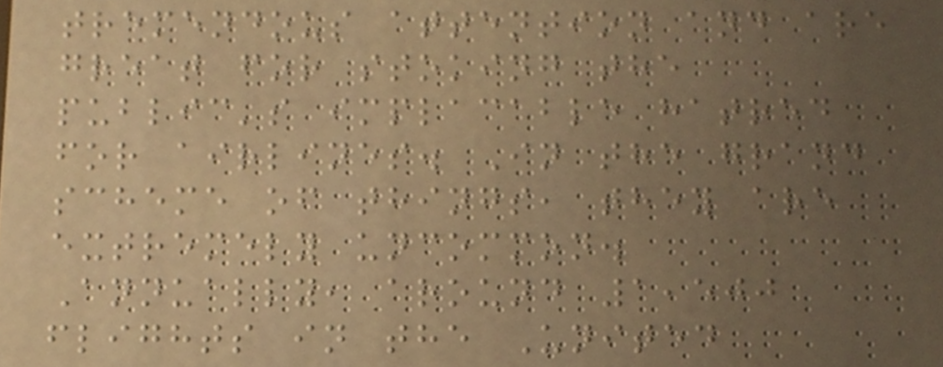tremendous attention and are
great for stoking the
public's implacable hatred
for airlines. In the grand
scheme of things, they are
extremely uncommon.
Annually, around 1,500
flights in the United
